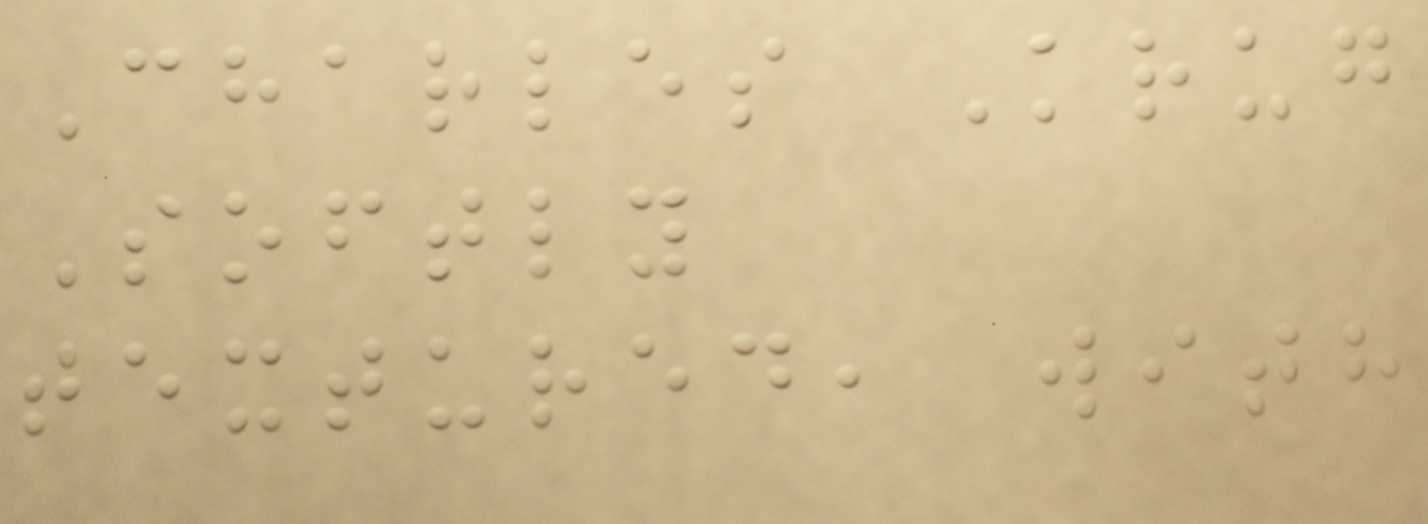Charles Krug
Softly
textured, with
